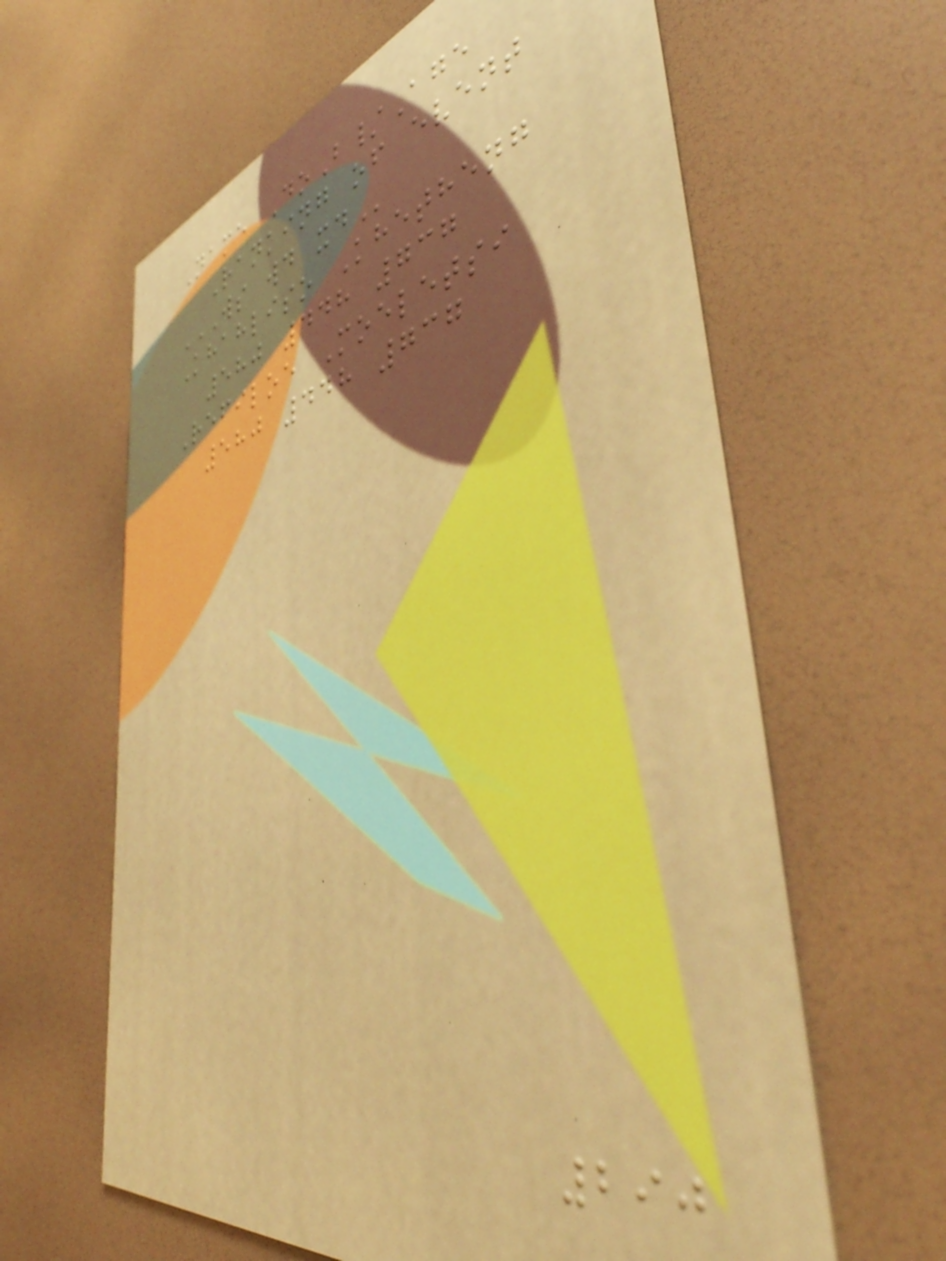Name DoB/Age
Ranking of event
WS WD XD
Khahliso Khetheng
580 448 737
Refiloe Moeletsi
580 448 737
290
